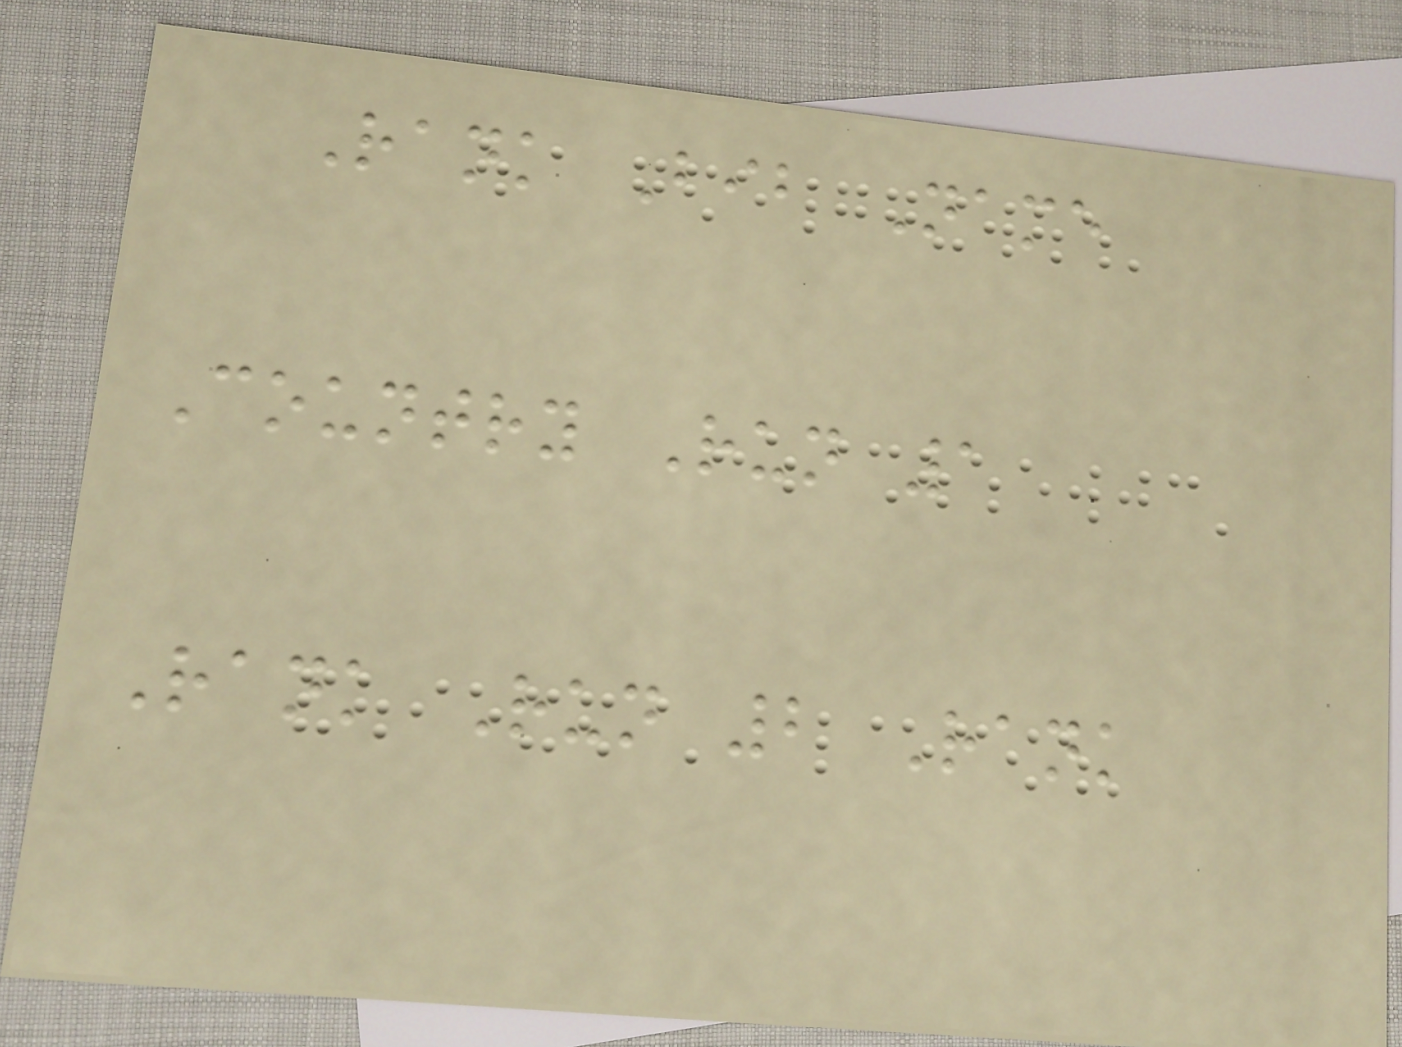Rank Bib Name
Country Run 1
Rank Run 2 Rank
